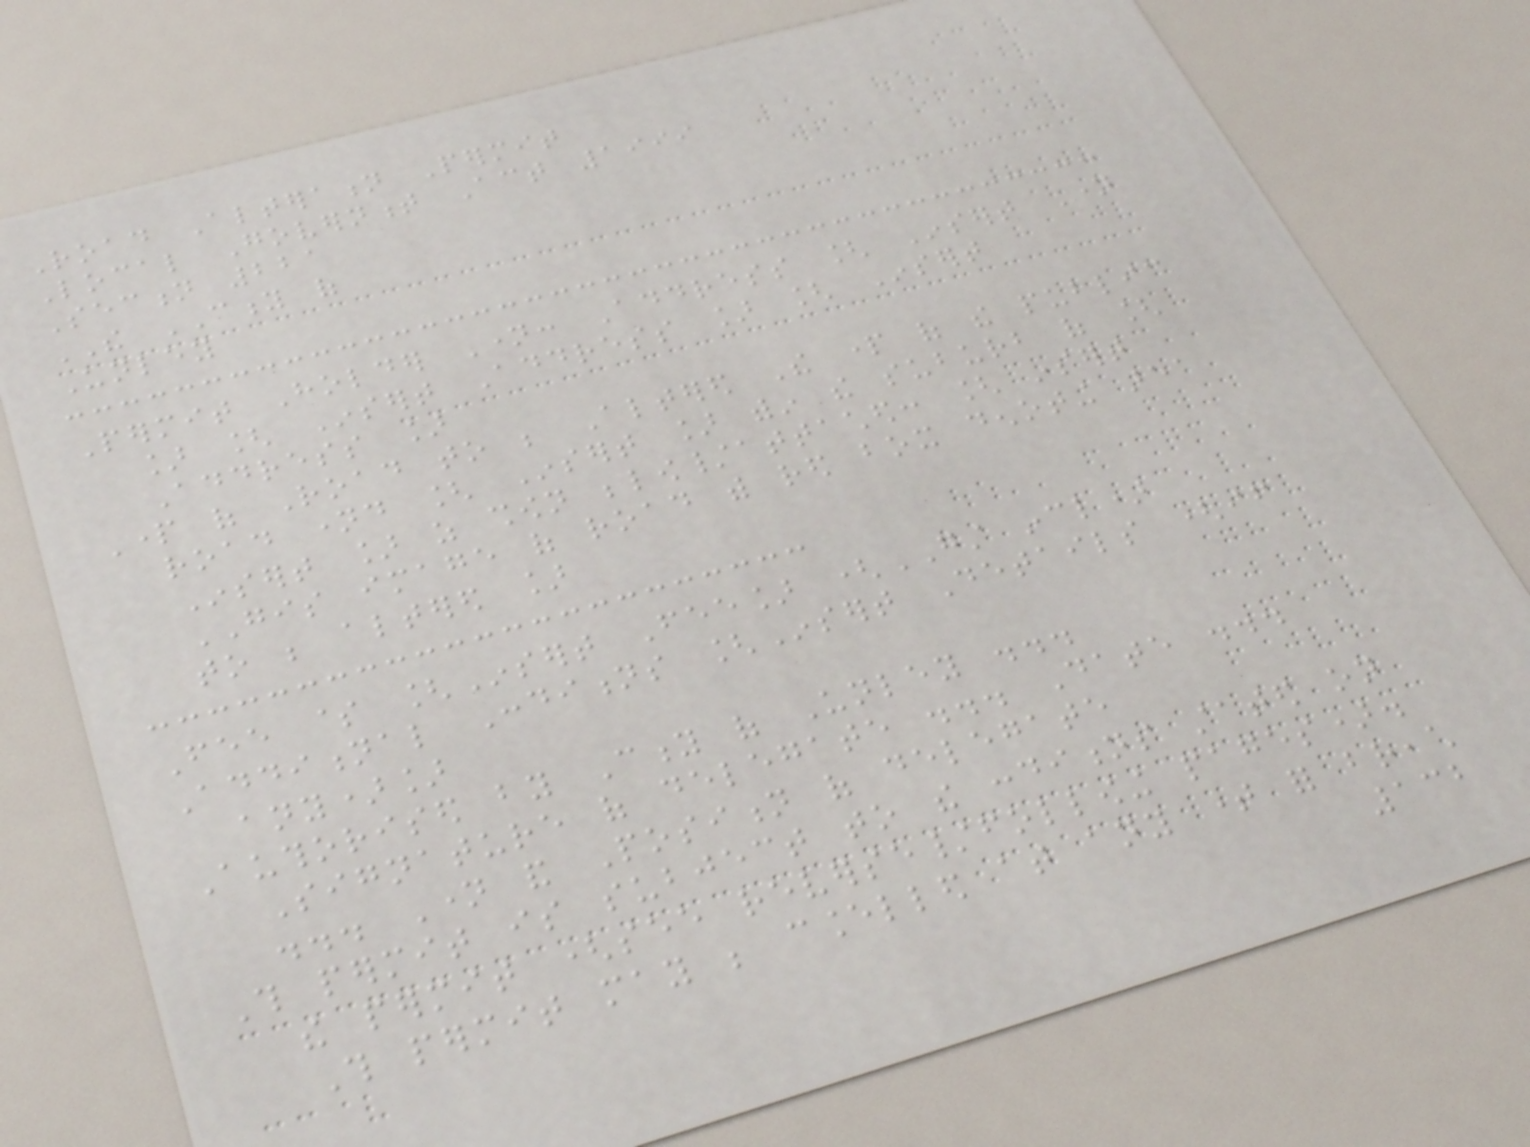Road Alteration Permit
Local Government Act 1999
Section 221
THE CITY of
Unley
Permit Holder Name: Address [ Insert Name
] [ Insert Address ] [ Insert
Address ]
Part of Road to be Altered The part of the public
road named [ Insert ] within the suburb of [
Insert ] as shown below/attached: [ insert
GIS image of road with red box denoting area
to be altered ]
Fee $ [Insert Fee] (GST incl)
Additional Conditions [Insert Details (if
any)]
Authorised by City of Unley ...
Signature of delegate ... Date ...
... Name and Position of delegate
This permit is subject to the conditions stated on
the permit (see reverse/following pages).
This permit may be cancelled at any time for breach
132
